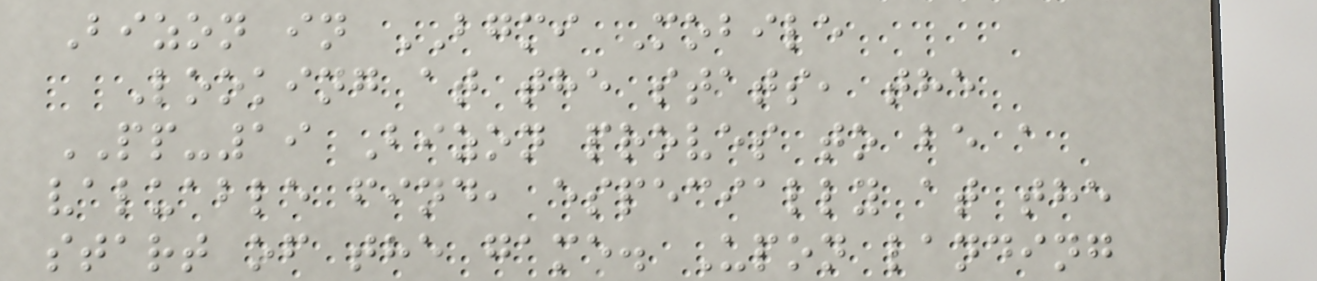Bizon in BGMI Mobile
Looking at the stats, the
PP-19 Bizon proves to be a
valuable find, especially at the
start of the game. Upon landing
